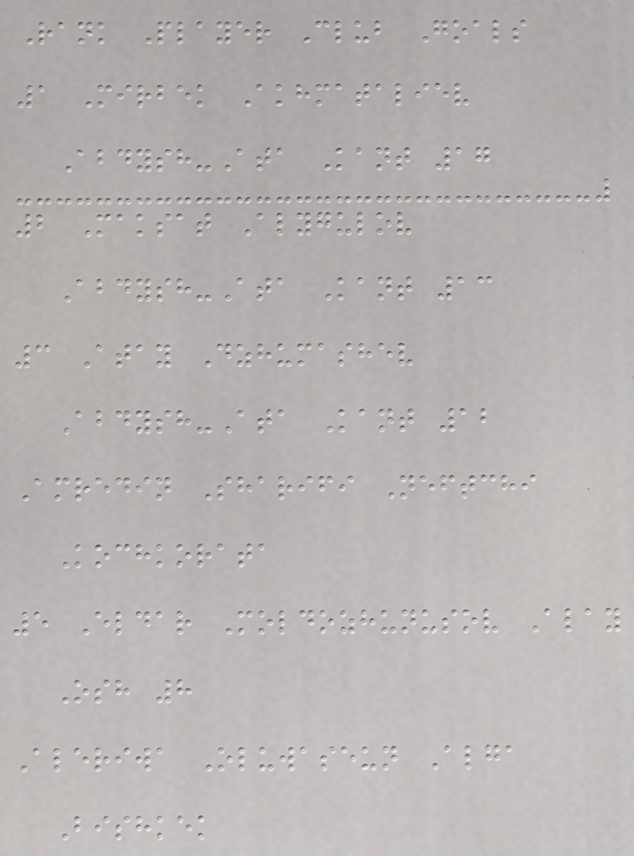Rank Player Club Goals
1 Mirbek Akhmataliev
Abdysh-Ata Kant 17
2 Maksat Alygulov
Abdysh-Ata Kant 13
3 Atay Dzhumashev
Abdysh-Ata Kant 12
Amredin Sharifi Neftchi
Kochkorata
5 Eldar Moldozhunusov Alay
Osh 8
Aleriwa Oluwaseun Alga
Bishkek
